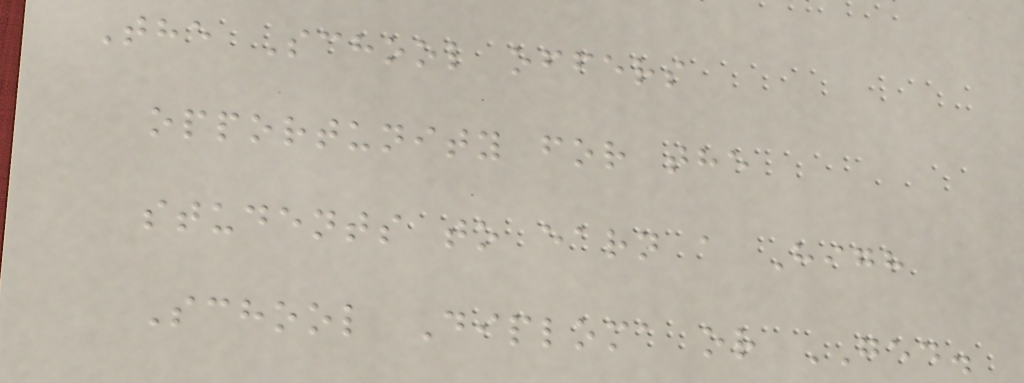The School offers
opportunity for the
students to earn a High
School Diploma or GED.
